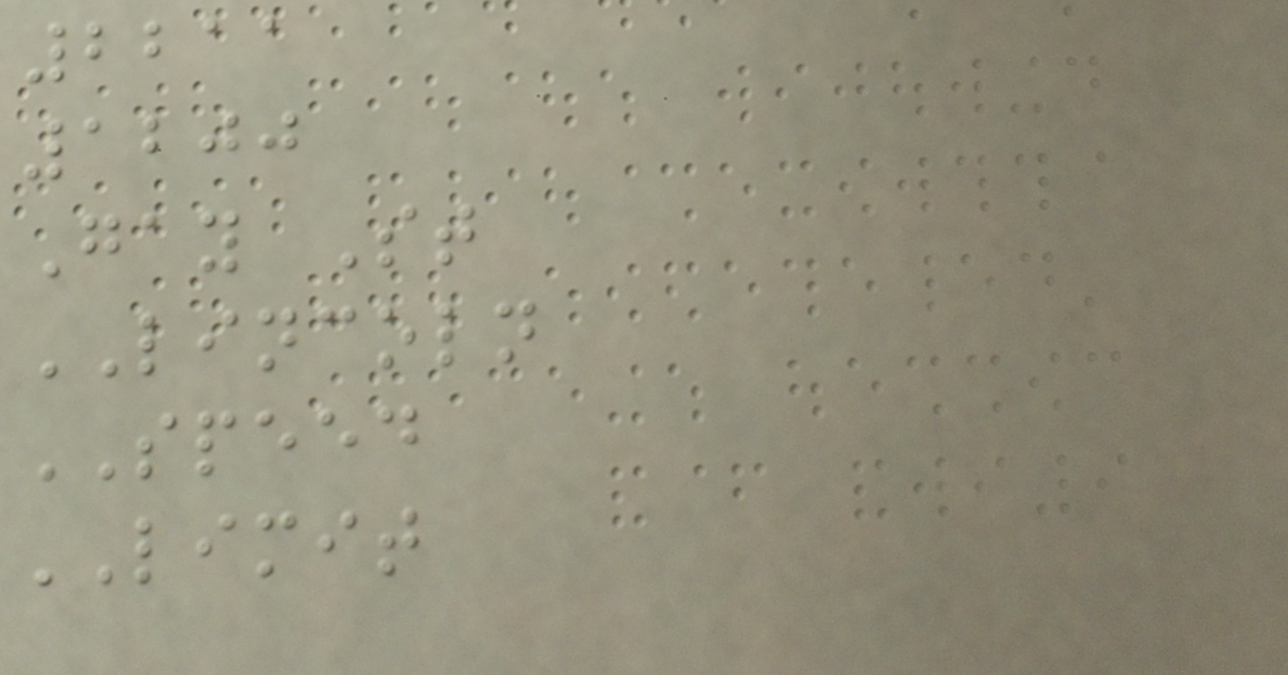2211
1200
Gay St
LINCOLN
SPEED
LIMIT
